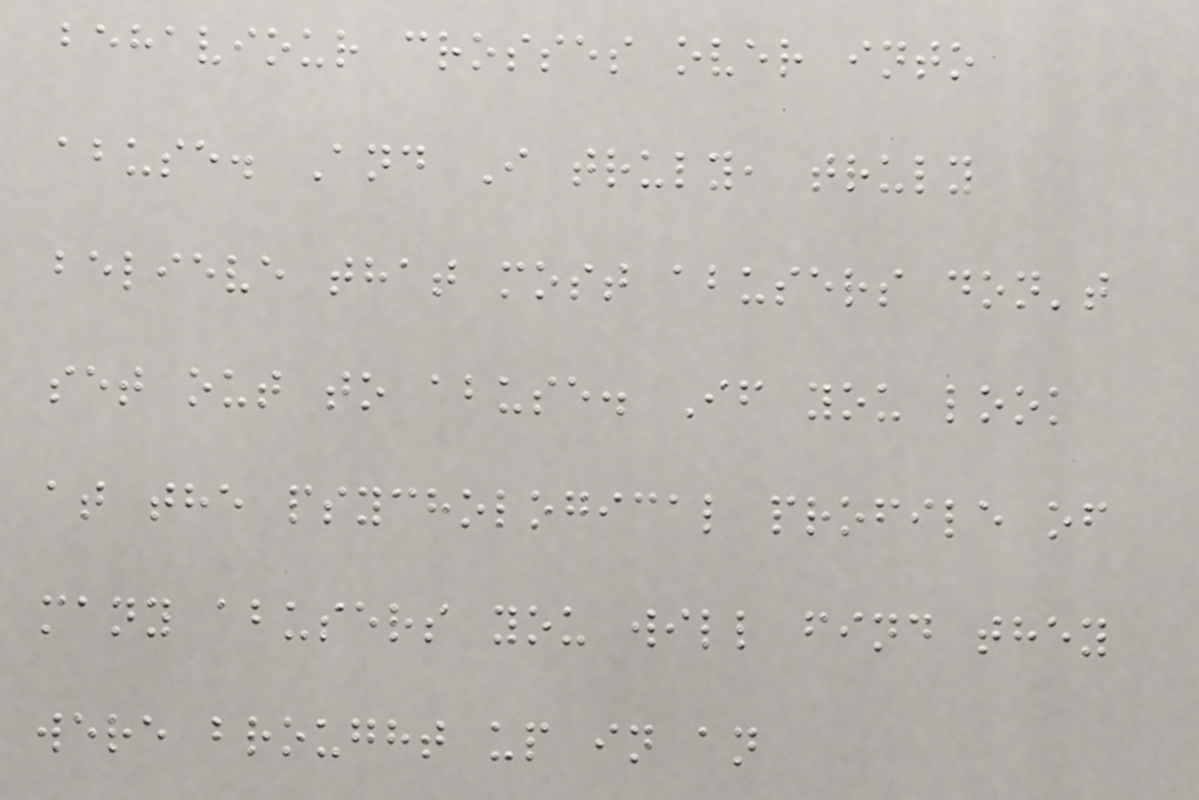behaviour crosses over into
abuse. And I truly, truly
believe that most abusers don't
set out to abuse. If you look
at the psychological profile of
many abusers you will find they
were brought up in an
